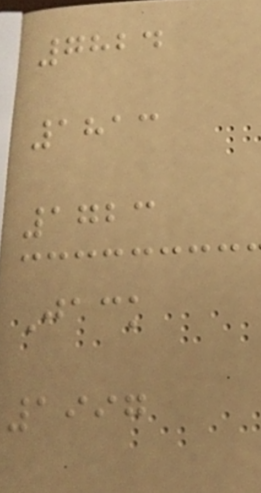7824
1813
1723
Jack
1997
